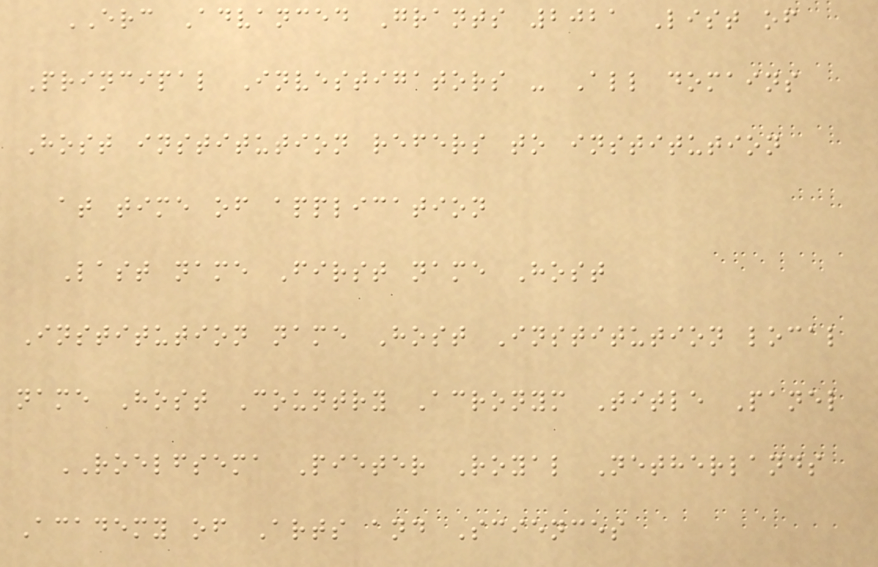ERC Advanced Grants 2021 List of
Principal Investigators - All domains
Host institution refers to institution
at time of application
Last name First name Host
Institution name Host Institution local
name Host Country Acronym Title Panel
ROELFSEMA Pieter Royal Netherlands
Academy of Arts and Sciences
